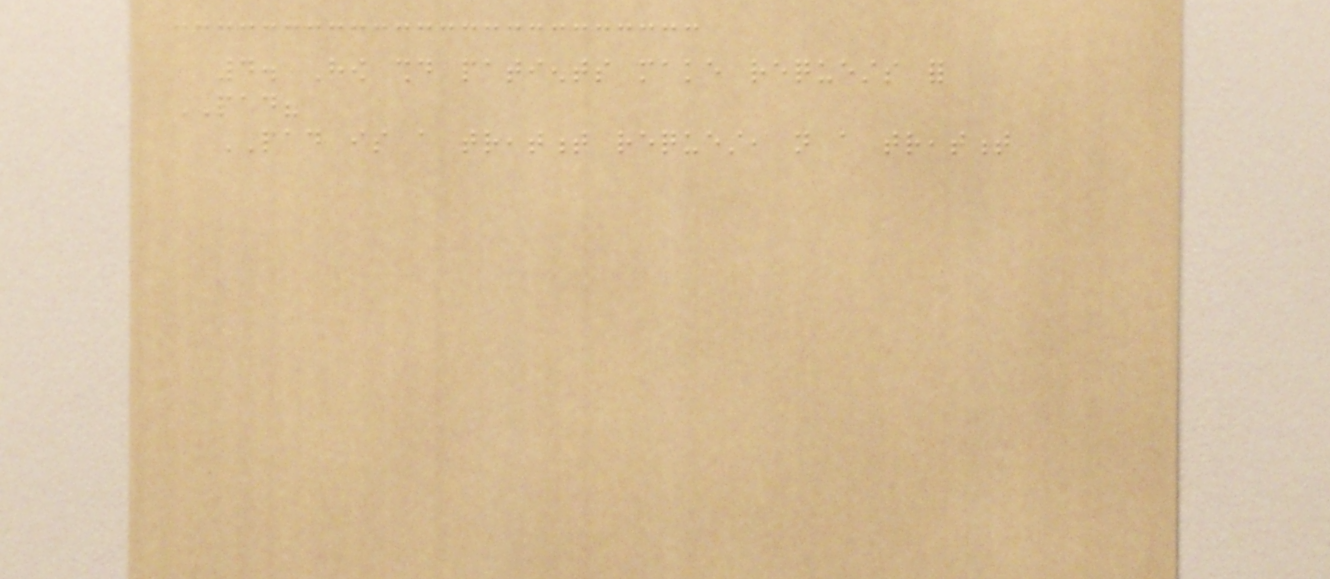4. How should patients make requests for
PAD?
PAD is a treatment request, not a treatment
